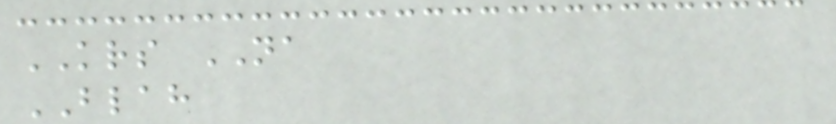KRS NA
BLAH
